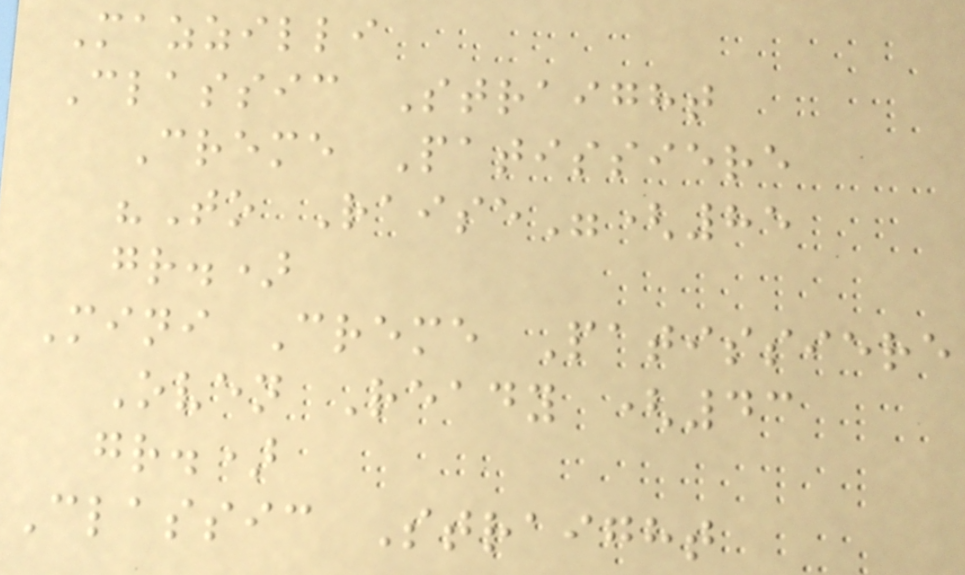Mazzilli
Classic Straight
Creme Patissiere
"To Raise"(85
gr.)
Mini Creme Patissiere
Oven Ready (43
gr.)
Classic Straight
